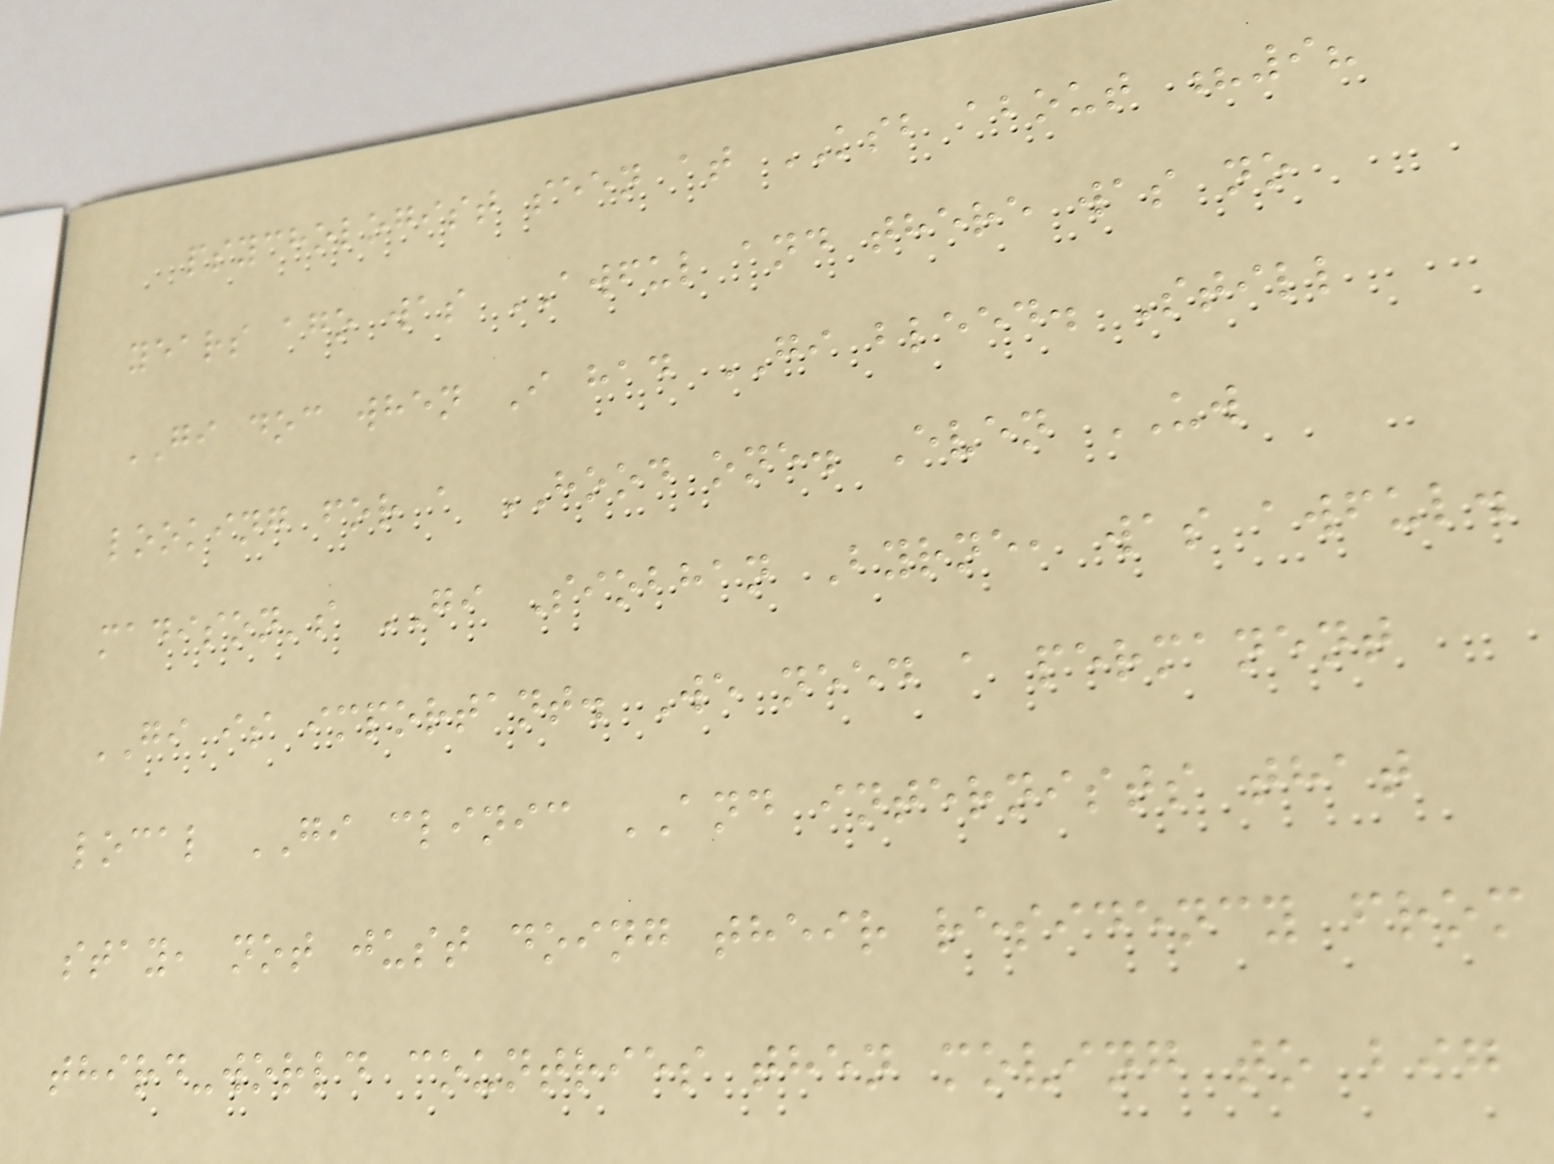psychologist seen at KSB about ?9?
years ago was AWFUL and there was no
GI doc when I had GI bleed. Still
looking for a HOOD one. Even UW
madison's GI Siobhan Byrne, was awful.
GI is important. We need a permanent
local GI clinic AND internists that
stay, not just doing their residency from
third-world countries then moving to big
